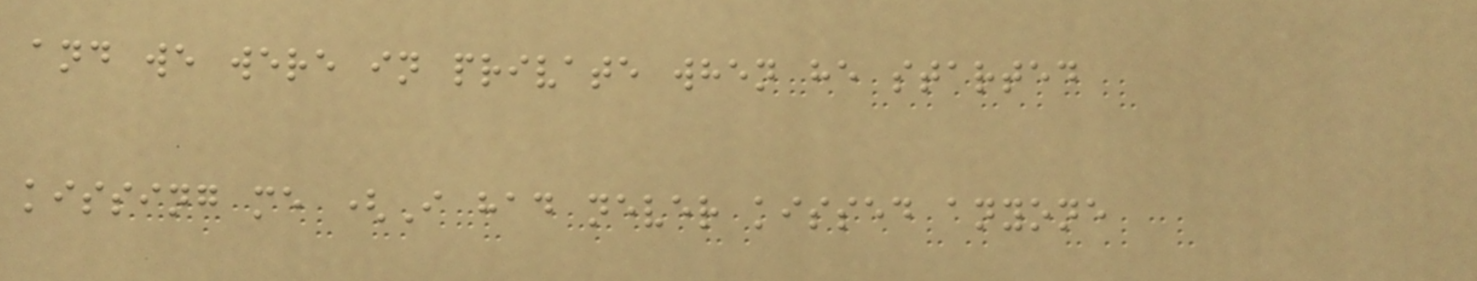and we were in private when he started
kissing me (I had never kissed anyone
